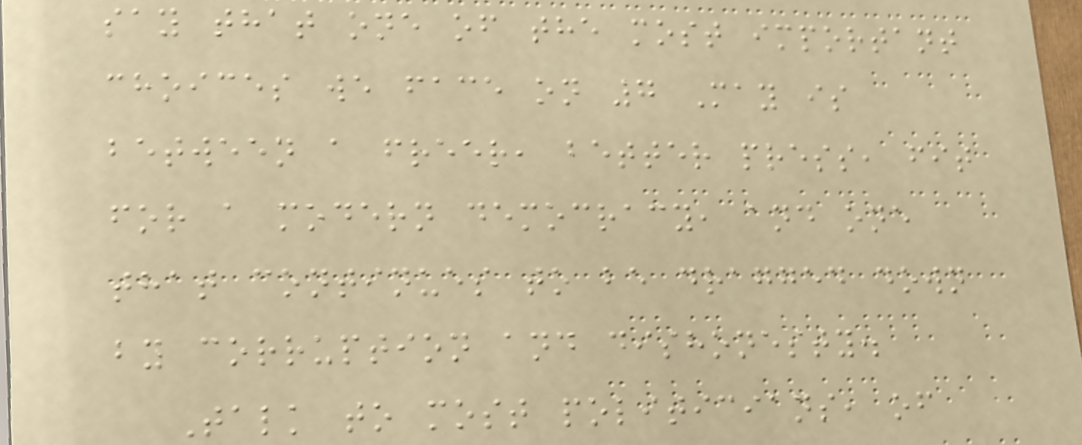say that one of the most important
choices we face on 7 May is
between a freer, better press, fit
for a modern democracy, and one
that continues to be dragged down
by corruption and dishonesty.
Talk to most politicians, of
